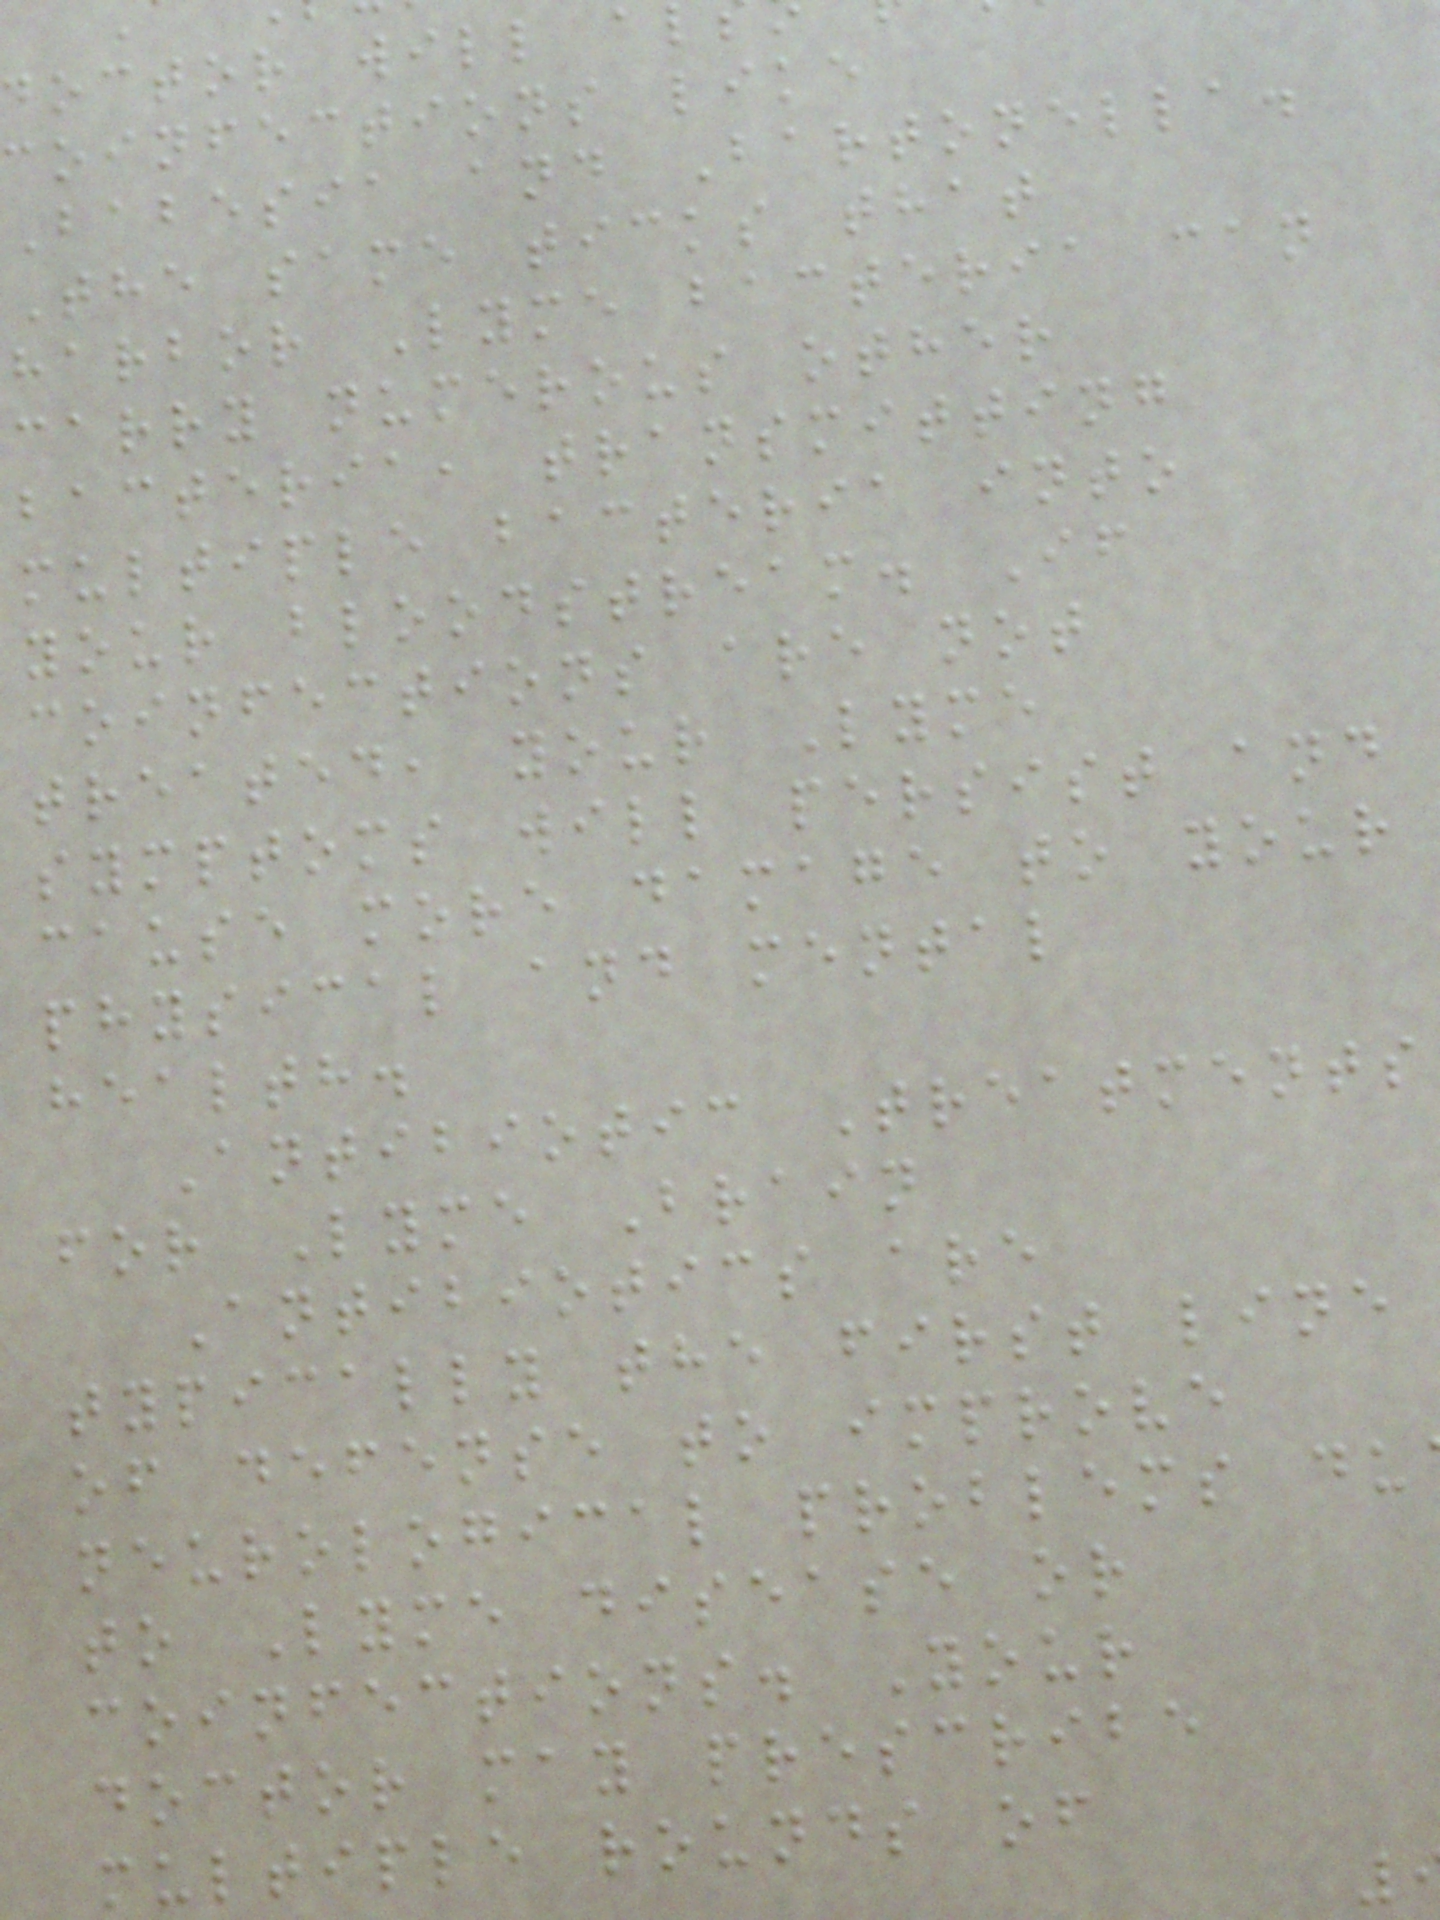doctor will a
coinfections like
Babesia and Bartonella.
The same ticks that
harbor Lyme bacteria can
carry numerous other
bacteria, transmitting
multiple bacteria into
your bloodstream. If
coinfections are not
treated, your Lyme
symptoms will persist and
cause more damage to your
physical and mental
health.
Antibiotic Treatments
for Lyme Brain
Antibiotics are
typically the first line
of defense to improve
neurological problems du
to Lyme disease or
coinfections. Your
doctor may prescribe
multiple rounds of
